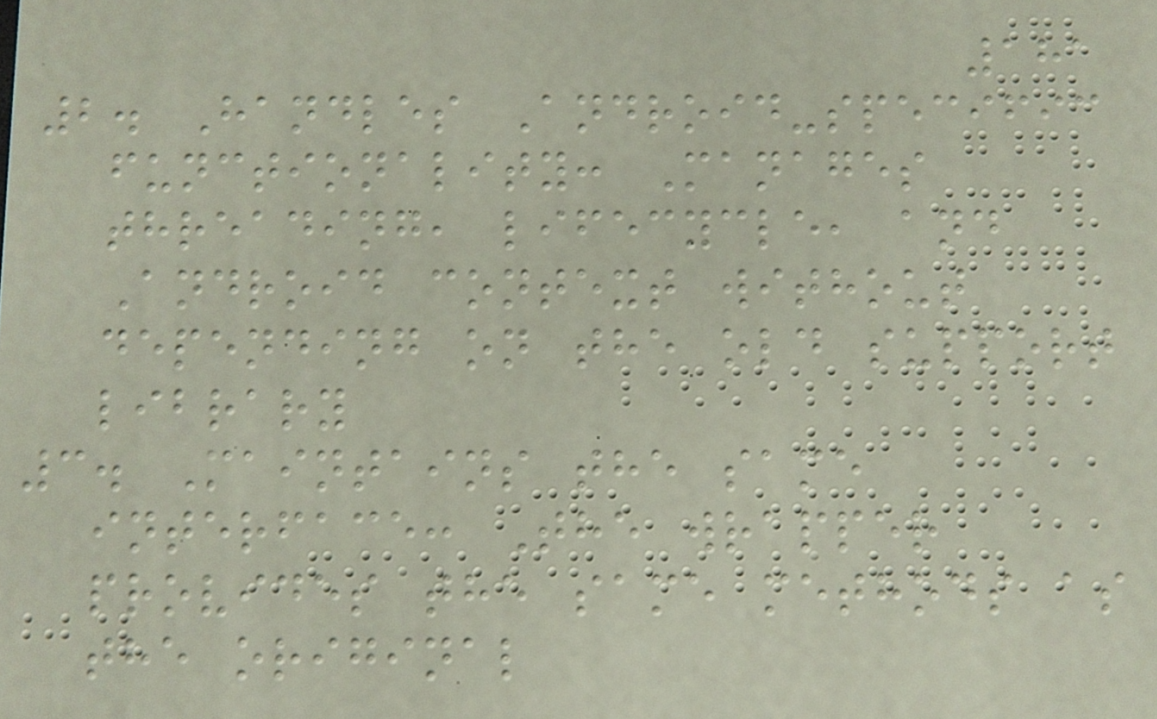181
2. Handles Android-specific
functionality: Manages
threading, lifecycle, and
Android context without
depending on the old support
library
3. Maintains the same
interface: The wrapper
provides the same methods as
the original
